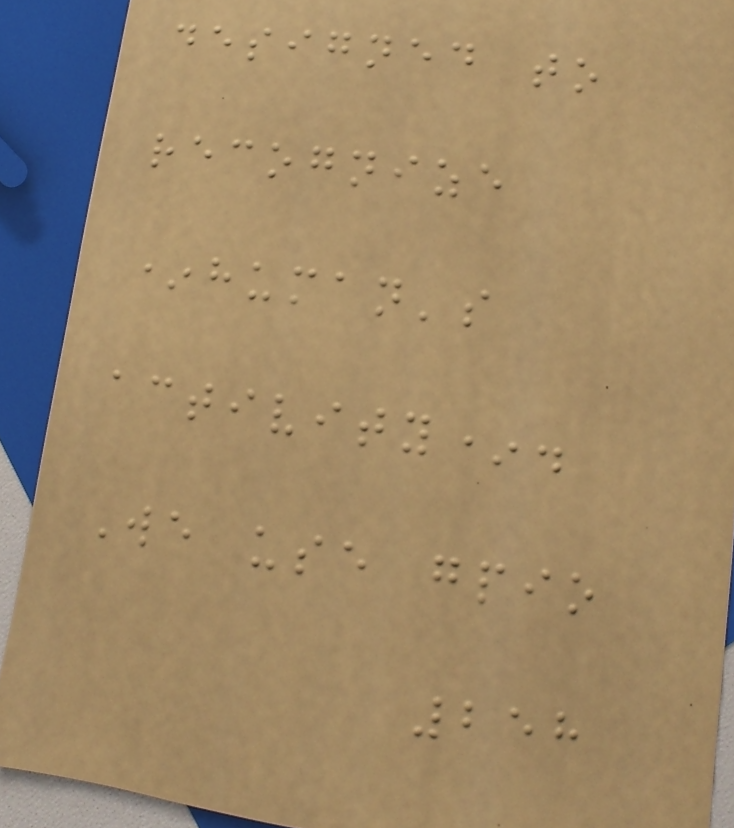designed to
recognize
*human's
activity*.
We use gpio
258
